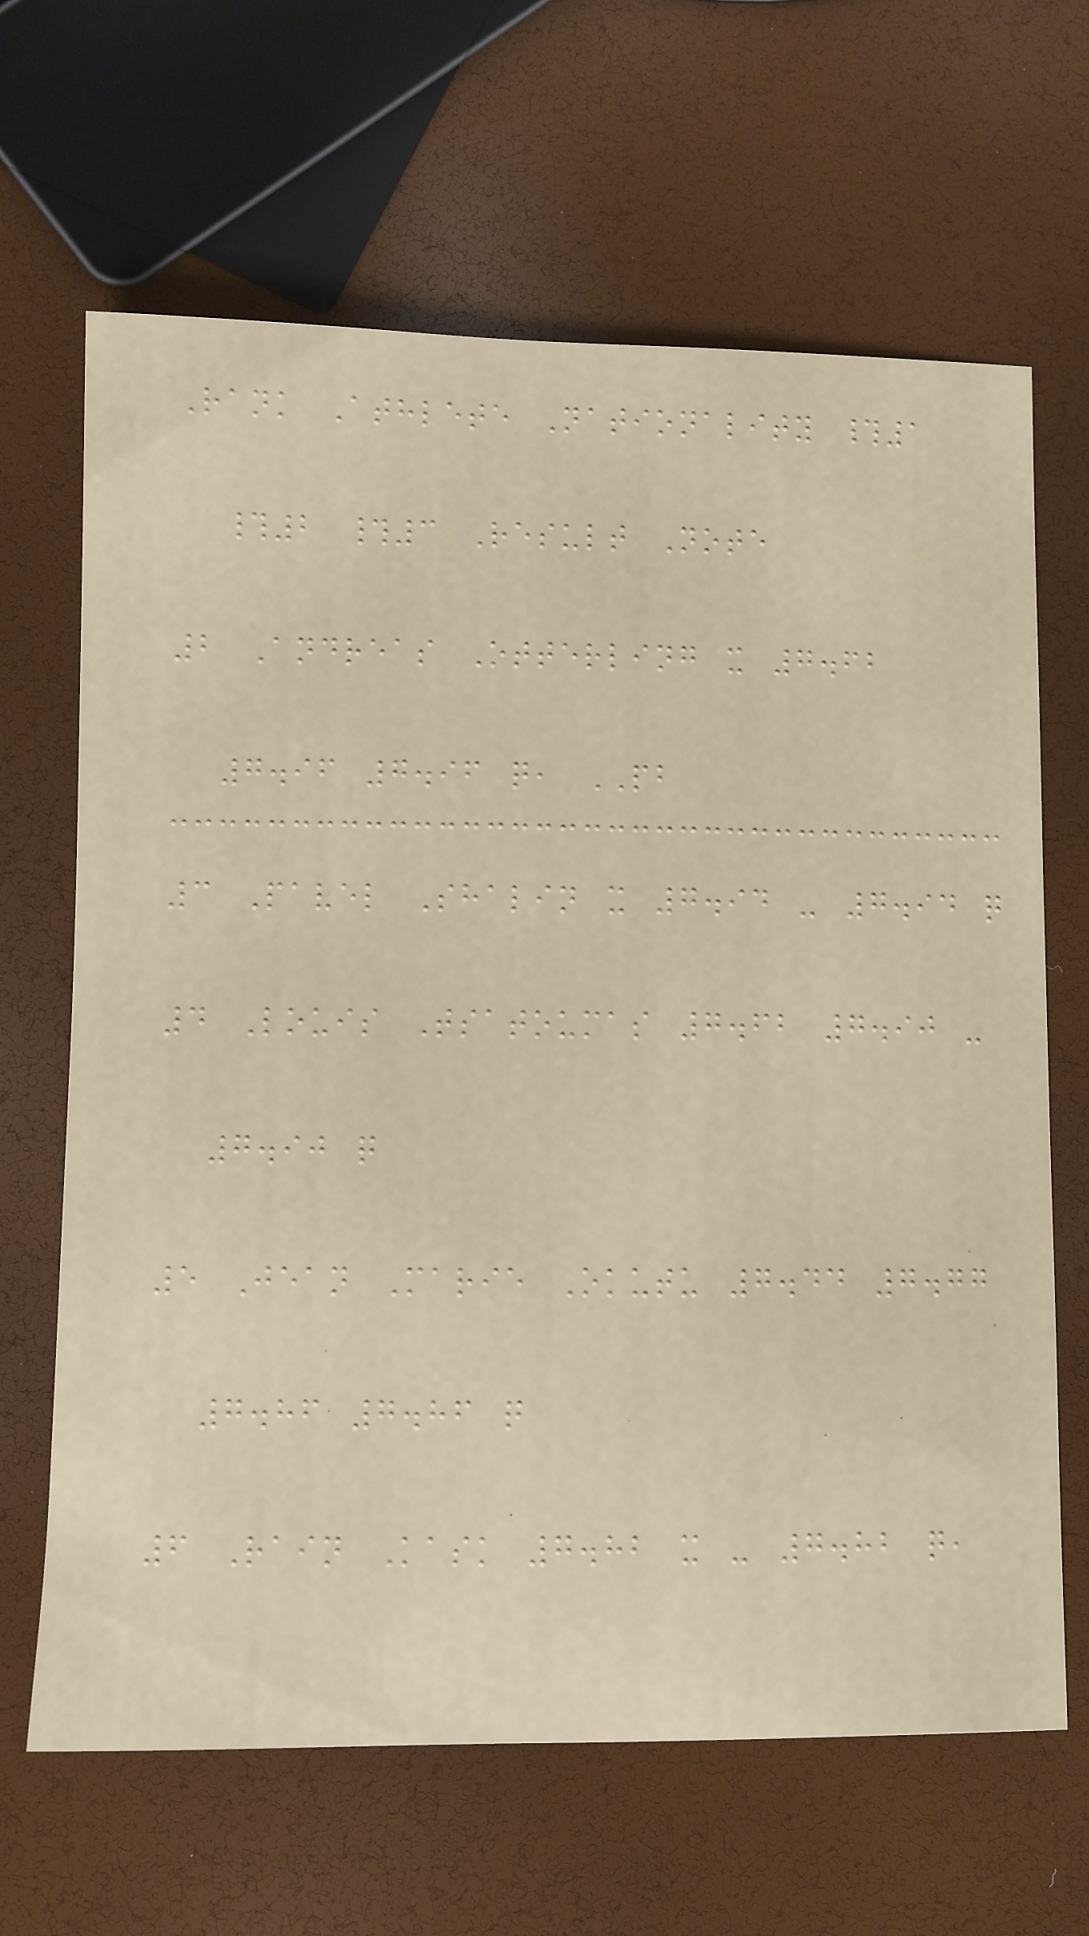Rank Athlete Nationality #1
#2 #3 Result Note
2 Andreas Otterling x 7.62
7.96 7.96 q, PB
3 Pavel Shalin x 7.94 - 7.94 q
4 Louis Tsatoumas 7.62 7.90 -
7.90 q
5 Jean Marie Okutu 7.44 7.77
7.86 7.86 q
6 Rain Kask 7.82 x - 7.82 q,
